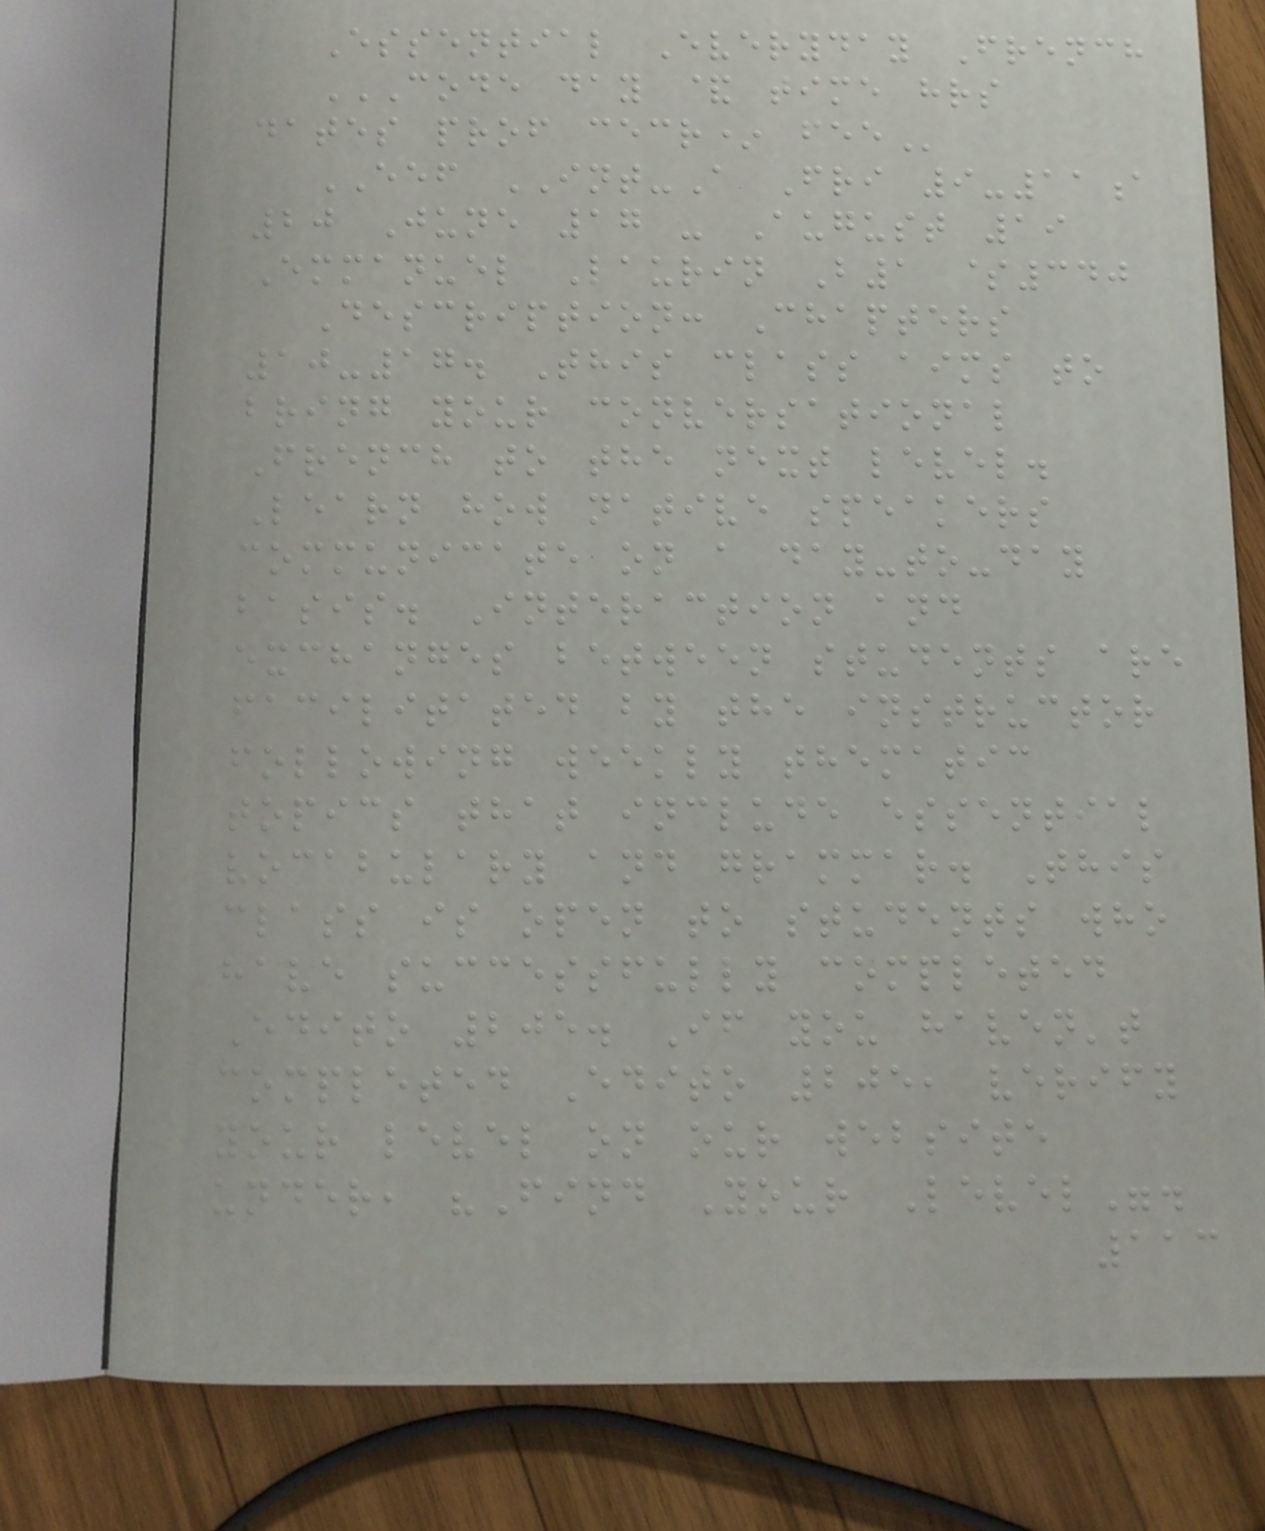Essential Everyday French
CODE DAY & TIME HRS
DATES PROF CECR* FEE
EEF INT-A Fri 9-11a
20 June 17 - August 19
Emmanuel Laurin B1 $340
Description: Chapters
10-17. This class aims to
bring your conversational
French to the next level.
Learn how native speakers
communicate on a day-to-day
basis. Interaction and
exchanges between students are
facilitated by the instructor
following weekly thematic
topics that include essential
vocabulary and grammar. This
class is open to students who
have successfully completed
Edito 205. If you haven't
completed Edito 205, verify
your level on our website
under, "Find Your Level".
113
